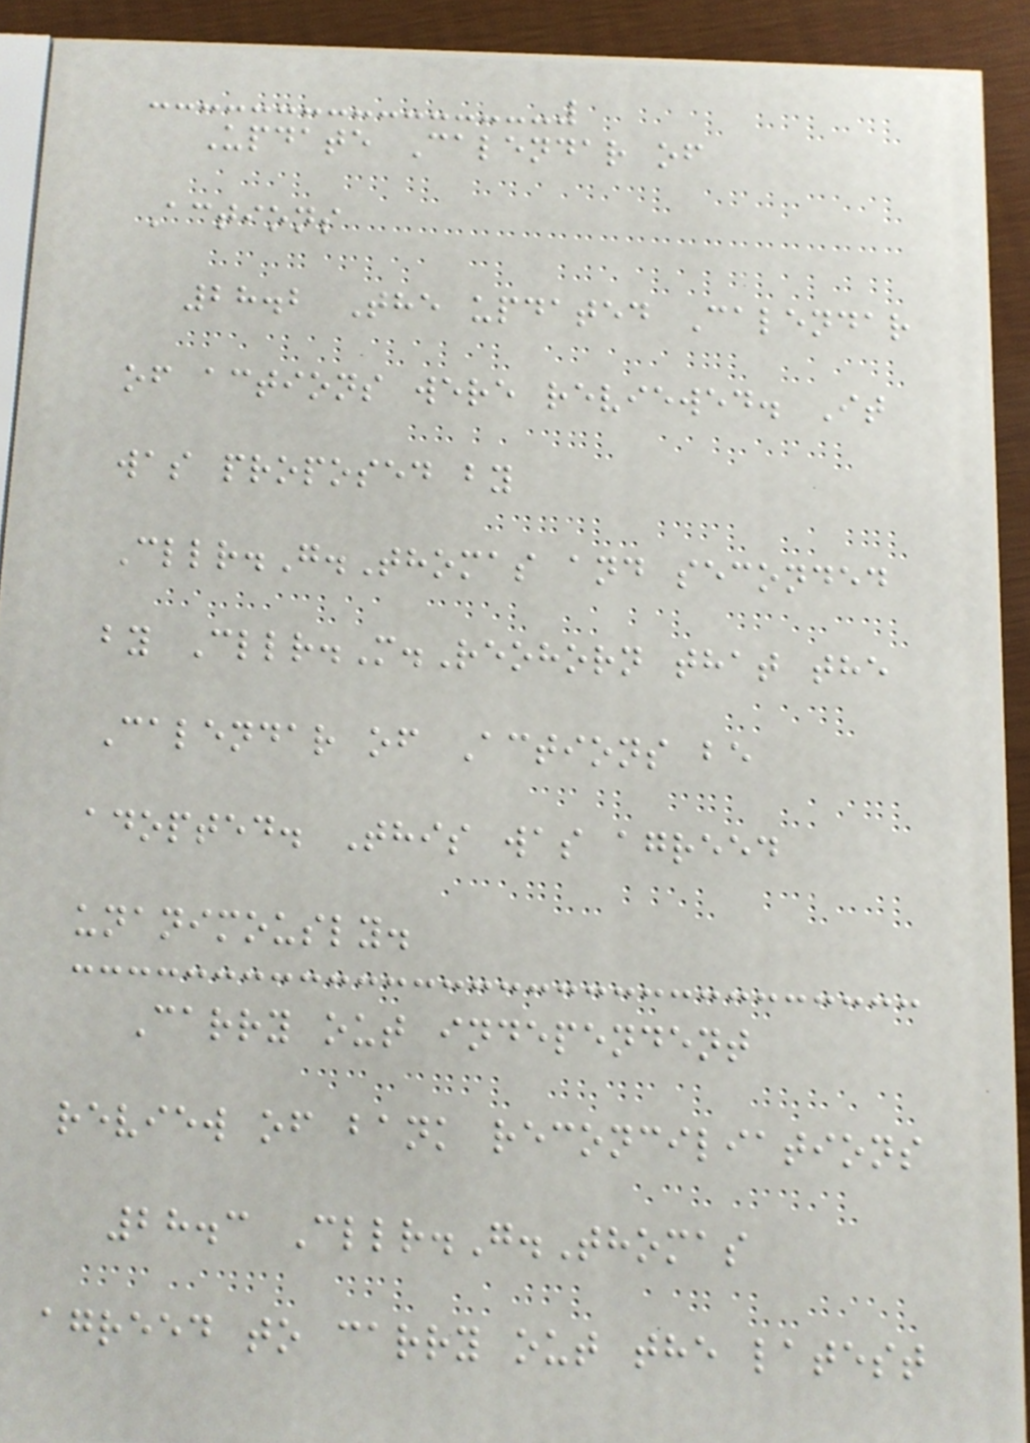Update Calendar of
Actions
28.2 The updated Calendar
of actions were reviewed. It
was proposed by
Cllr.G.Thomas and seconded
by Cllr.M.Reohorn that the
Calendar of Actions be
adopted. This was agreed
unanimously.
Carry out independent
review of bank reconciliations
28.3 Cllr.G.Thomas
agreed to carry out the latest
